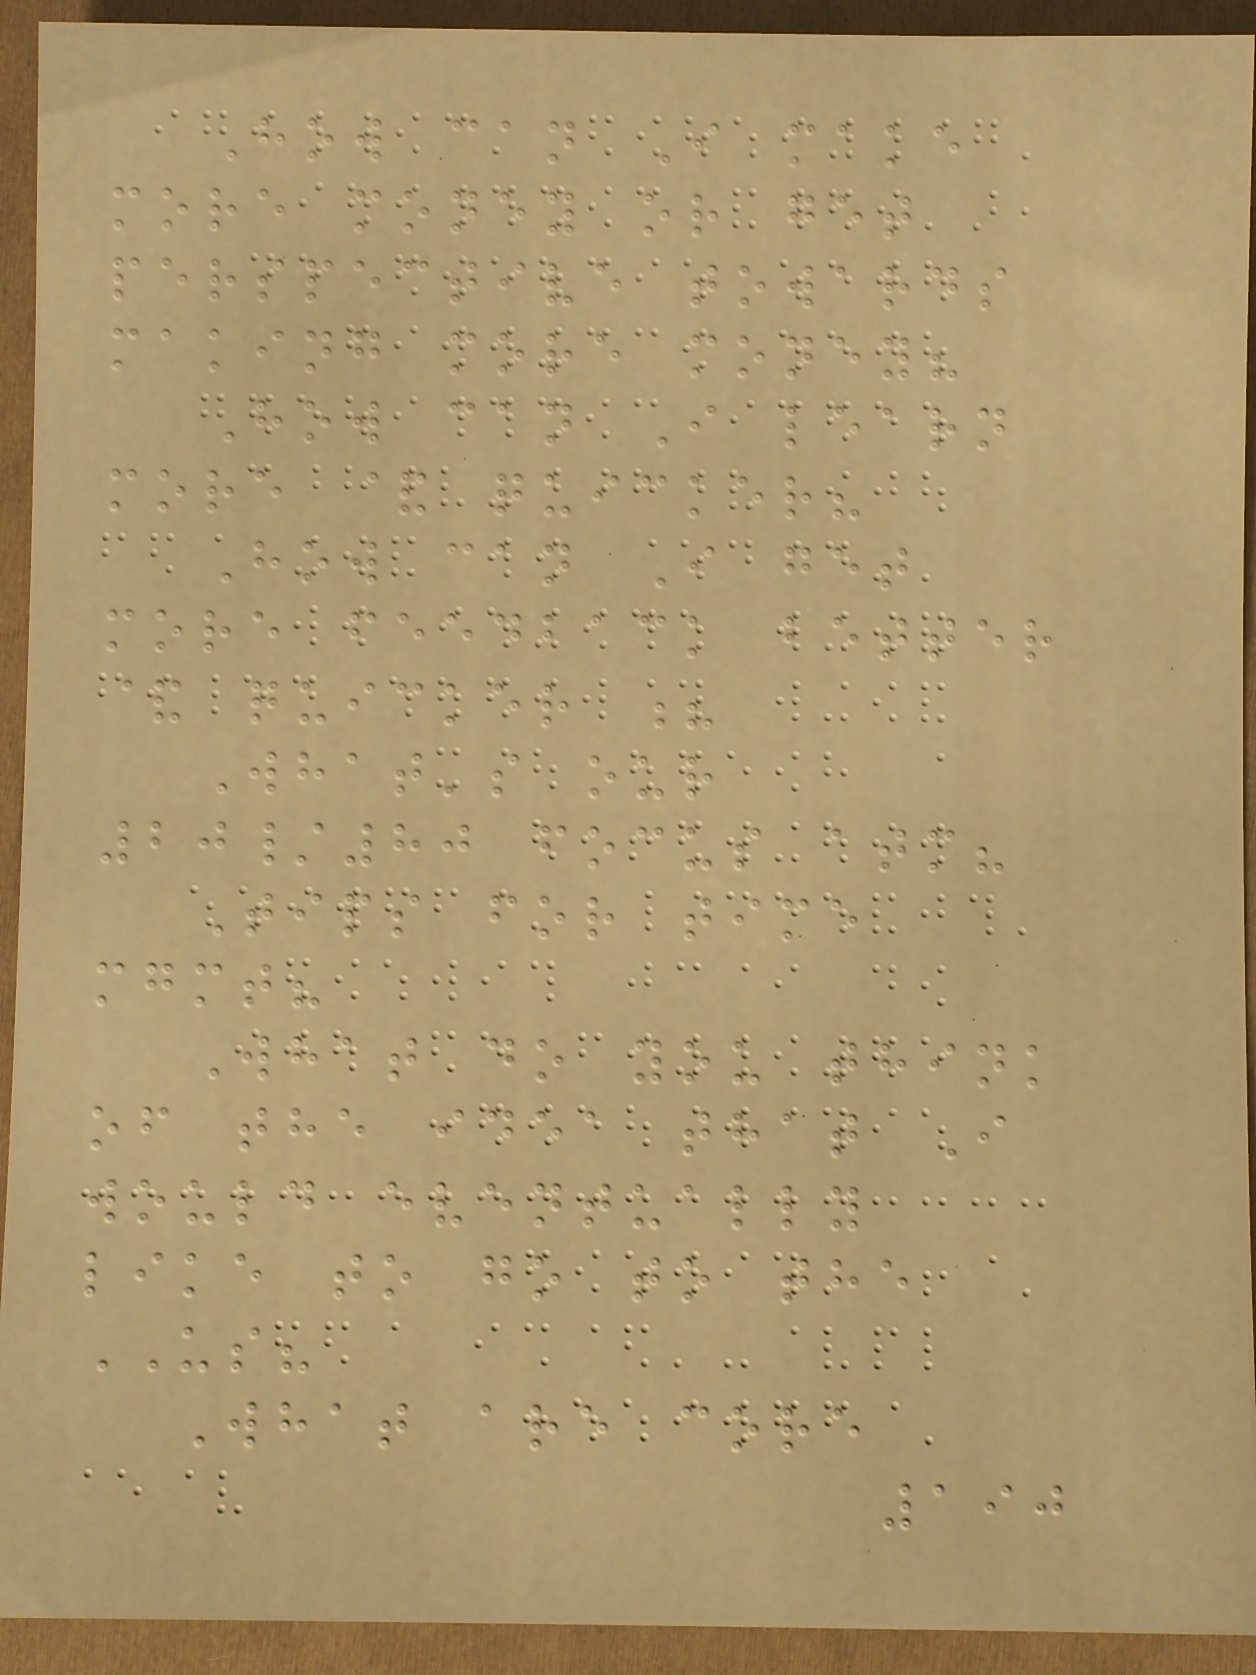How can I make
more money or get
perspective towards
making more money?
How can I learn
more & quicker?
How can I get
more feedback better
& quicker ?
What's our
20/80 focus atm?
Tips for time
mgmt?
What do you think
of the idea that I
would eventually
like to go to the
US?
What are core
190
